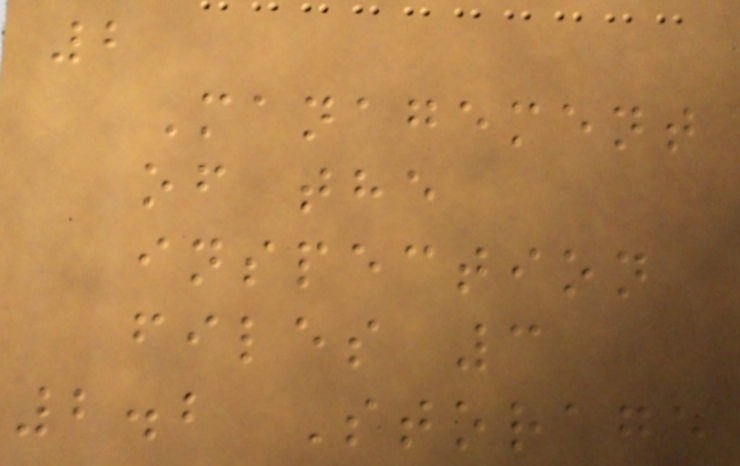2
Management
of the
inspection
files 3
2.2 Storage
